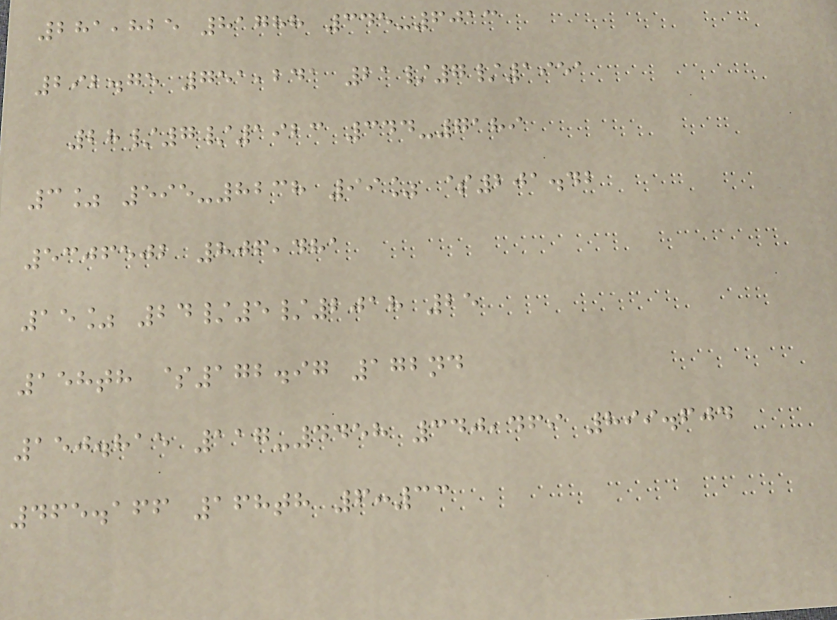281,825 81788 345-6013
292.75 751,241 21/7/1951
28/7/1923 344-7189
3% 595-8238 99% $201.42
5306502 806,481
15% 24/5/2018 25
158th $172.97 172nd
150.815 117-4458 340,469 899.604
465.166 168th 6:33
